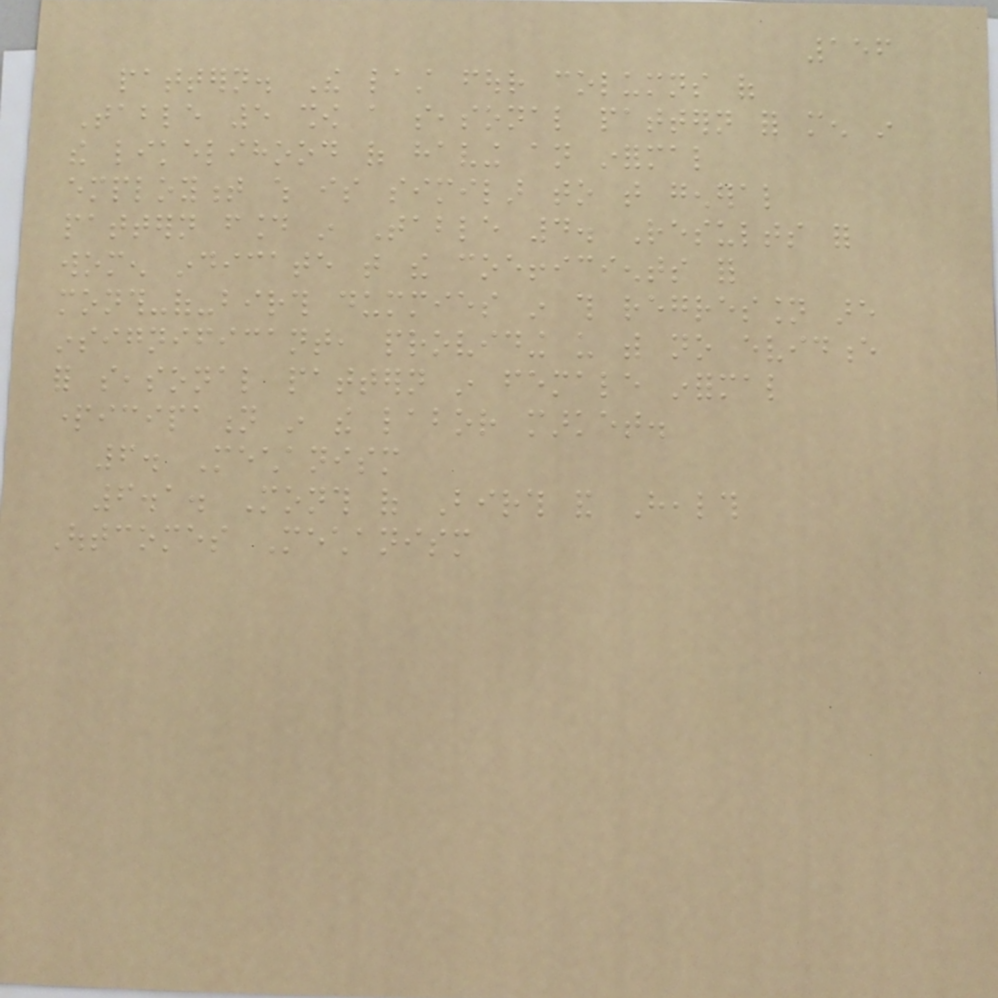156
pattern. The last four columns of
Table 5 show a seasonal pattern for men in
the likelihood of having an informal
employment which is similar to that general
pattern found in Table 4. Results for
women indicate that the coefficients for
month-of-birth dummies in this regression are
insignificant, providing us with no evidence
for seasonal pattern in female informal
participation in the labor market.
6. Mechanism
6.1. Month of Birth and Health
Outcomes Mechanism
